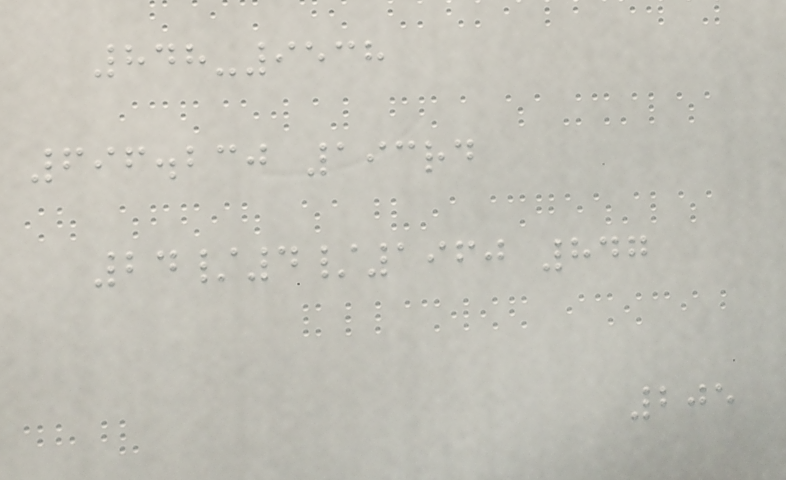848-9538
696.230 193rd
24/4/1960 847
205
